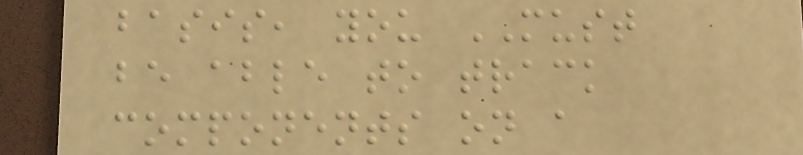basis, you MUST
be able to track
components on a
